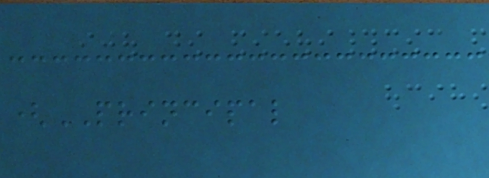(PRINCIPAL
